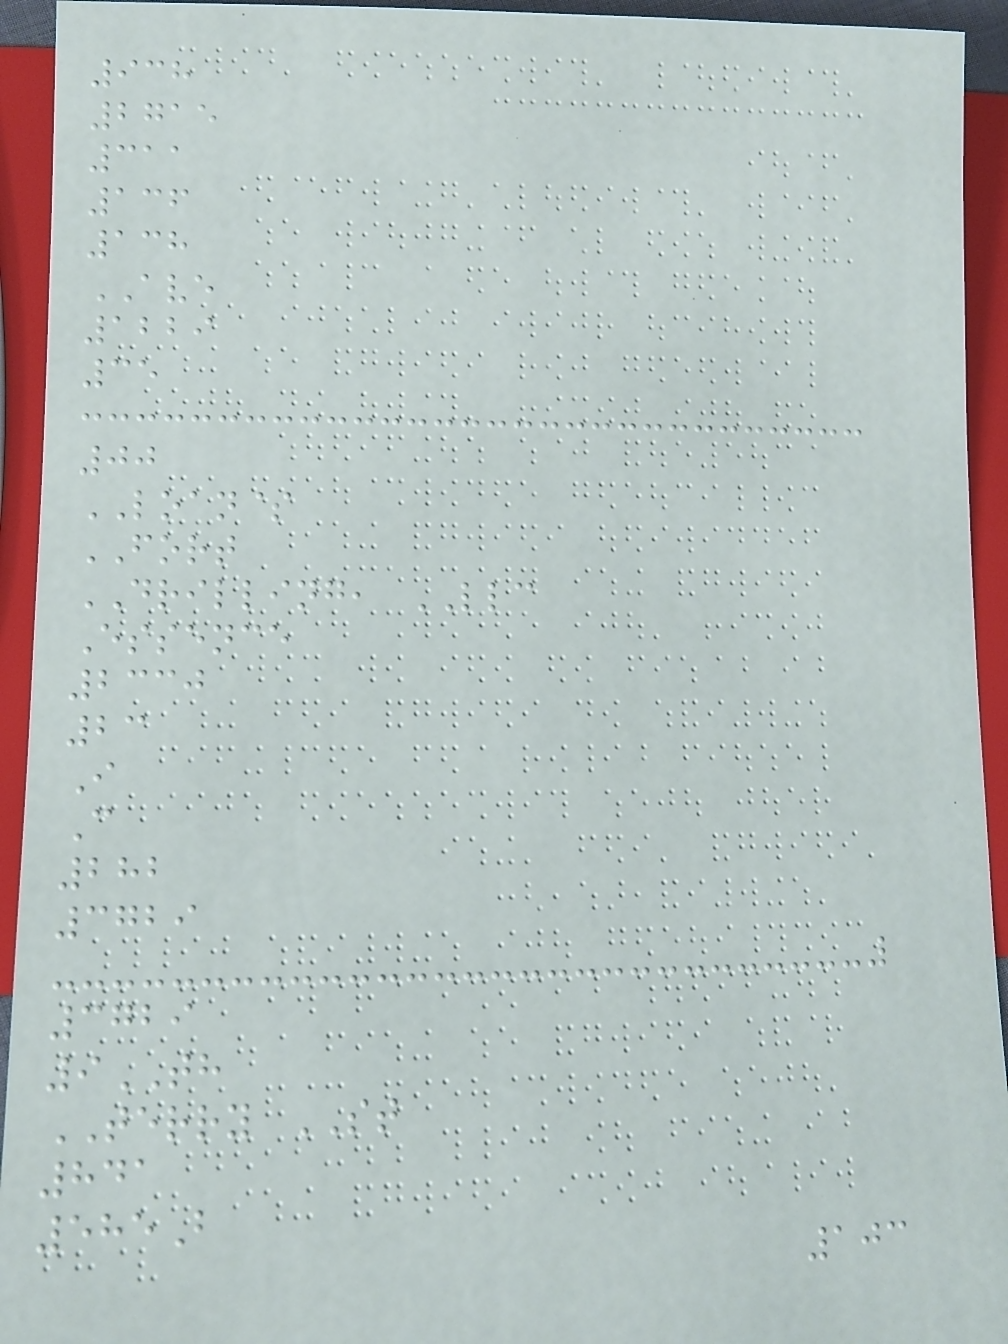938
2715
311
136
138
AVE
1229
35
00
LOAN$
FORT
DRILLING, LLC
Essence
2330
23
I
C
282
3729
3729
9TH
TERRY ST
841
585B
103
